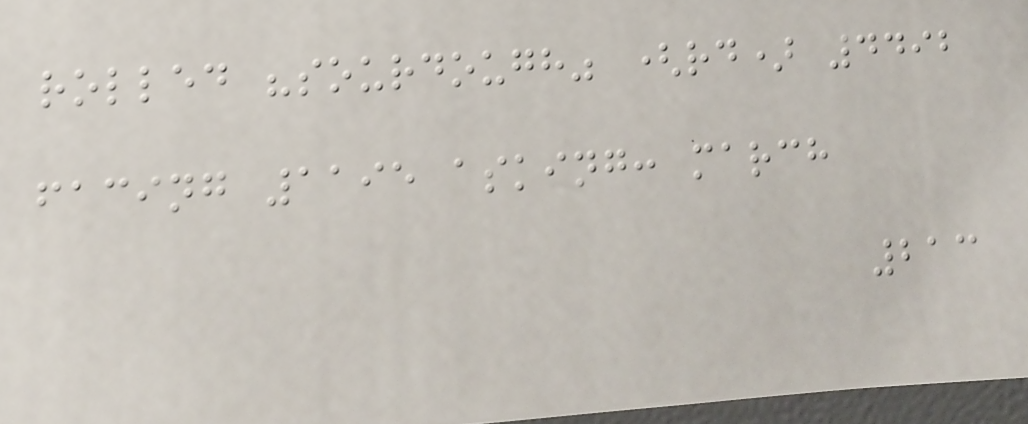rolled "sourdough" (rd) 4492
facing 1195 asking: march
213
